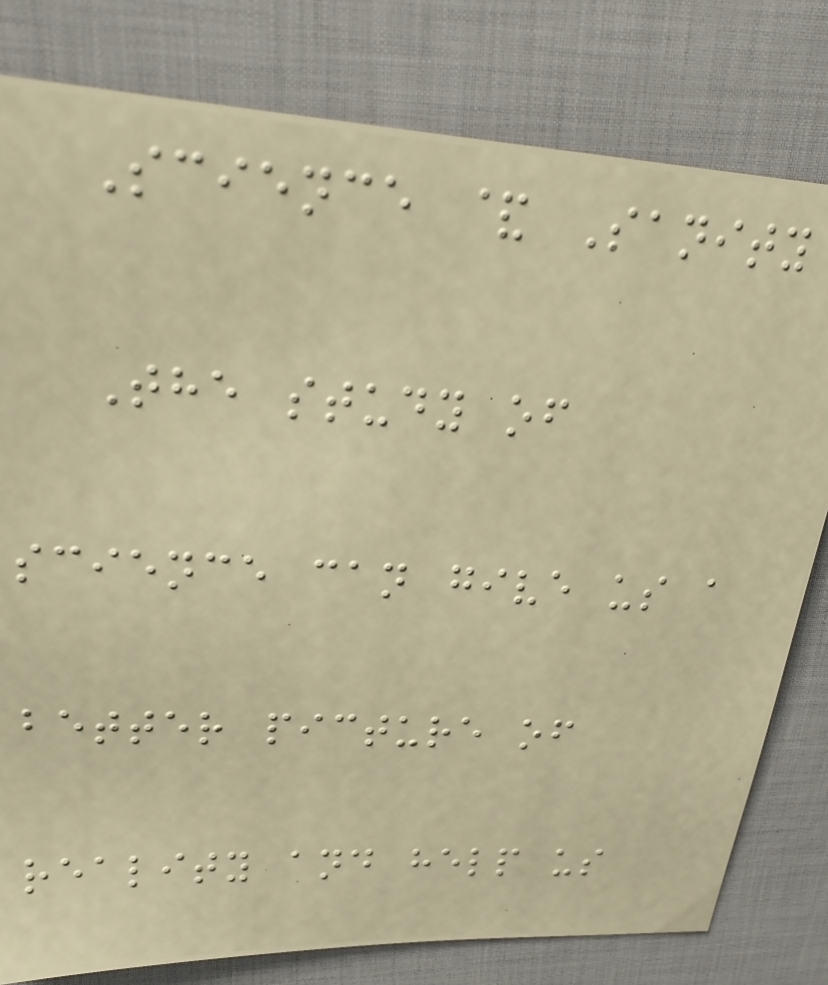Science & Sanity
The study of
science can give us a
better picture of
reality and help us
